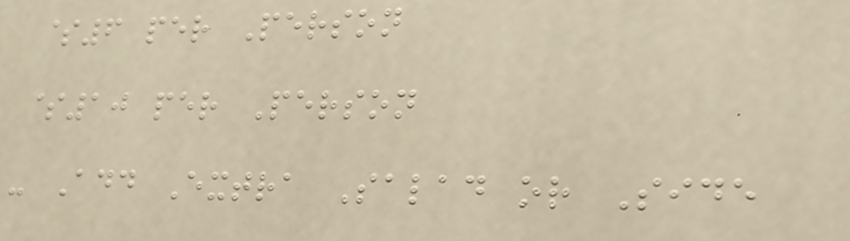$6 per Person
$10 per Person
- Add Extra Salad or Side
